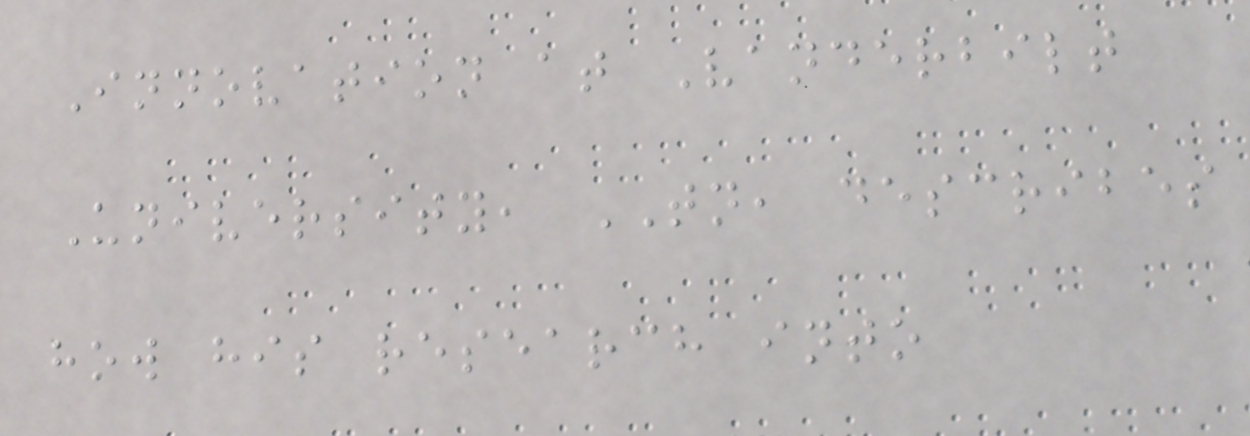Innovation at Vanderbilt
University, TN, describes
how his research into
